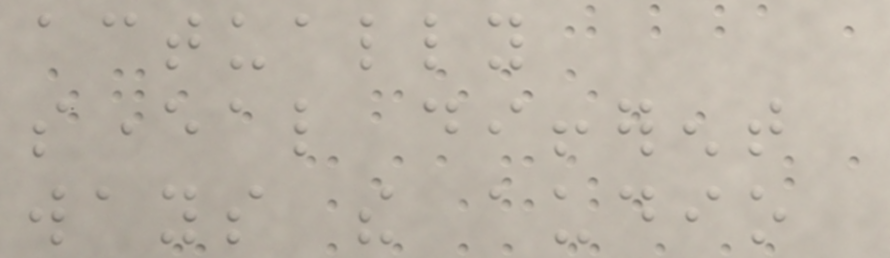actually
several different
ways the audio
